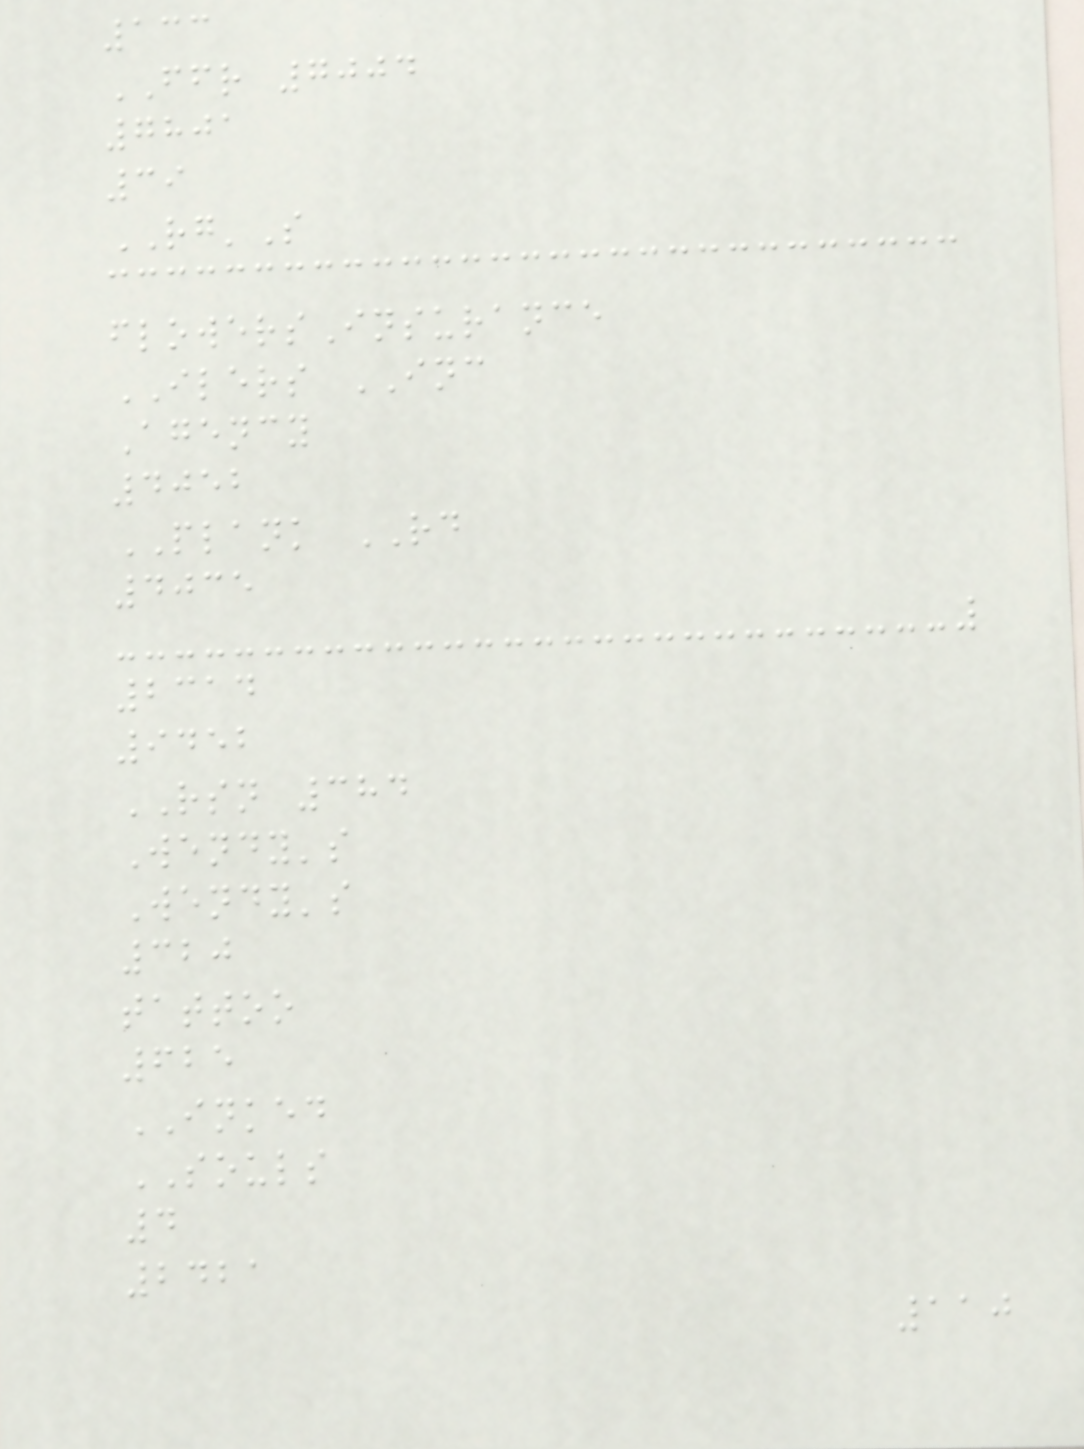133
FFR 7004
7801
39
RG'S
flowersInsurance
ILERS INC
Agency
4052
PLANK RD
4035
2314
9452
RSN 384
Wendy's
Wendy's
320
tattoo
625
INKED
SOULS
4
2421
110
